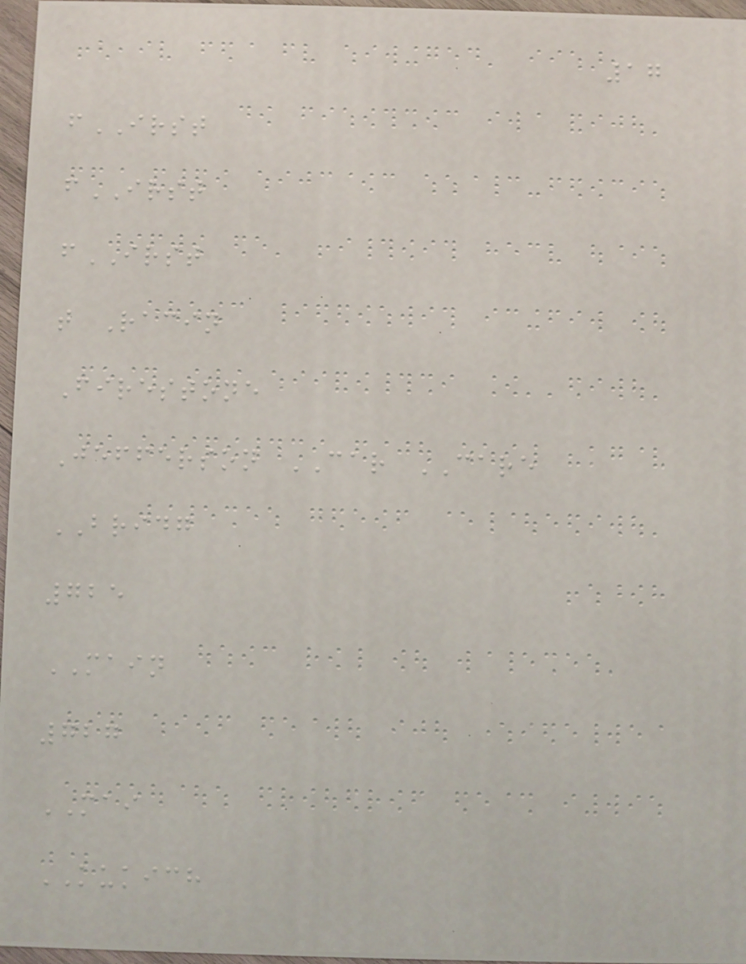17
fIRST
fIRST
fIRST
t Racin
Firestone
Jefferson CAR CARE
BRIDG
725
MAIN
727
MAI
KUKICH
